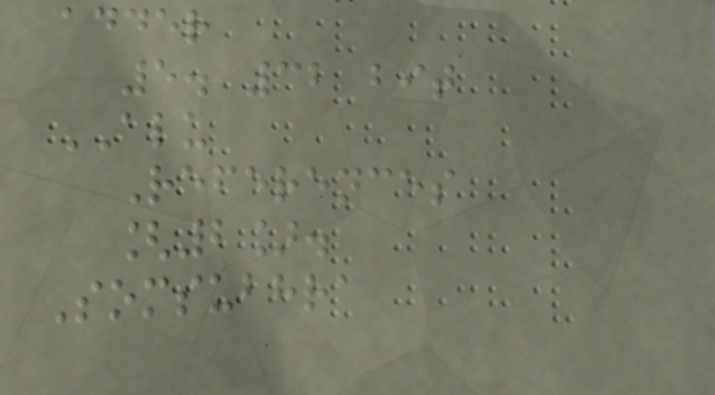adder
5. 32 bit
ALU
References
[2].
Somsubhra
